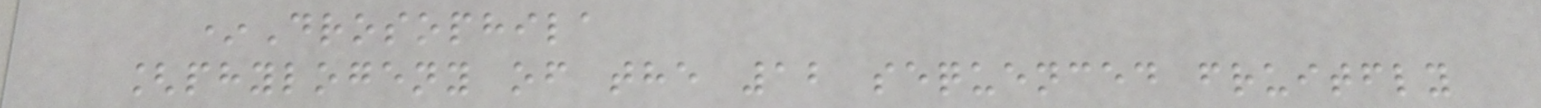*Drosophila
[phylogeny of the 12 sequenced fruitfly
